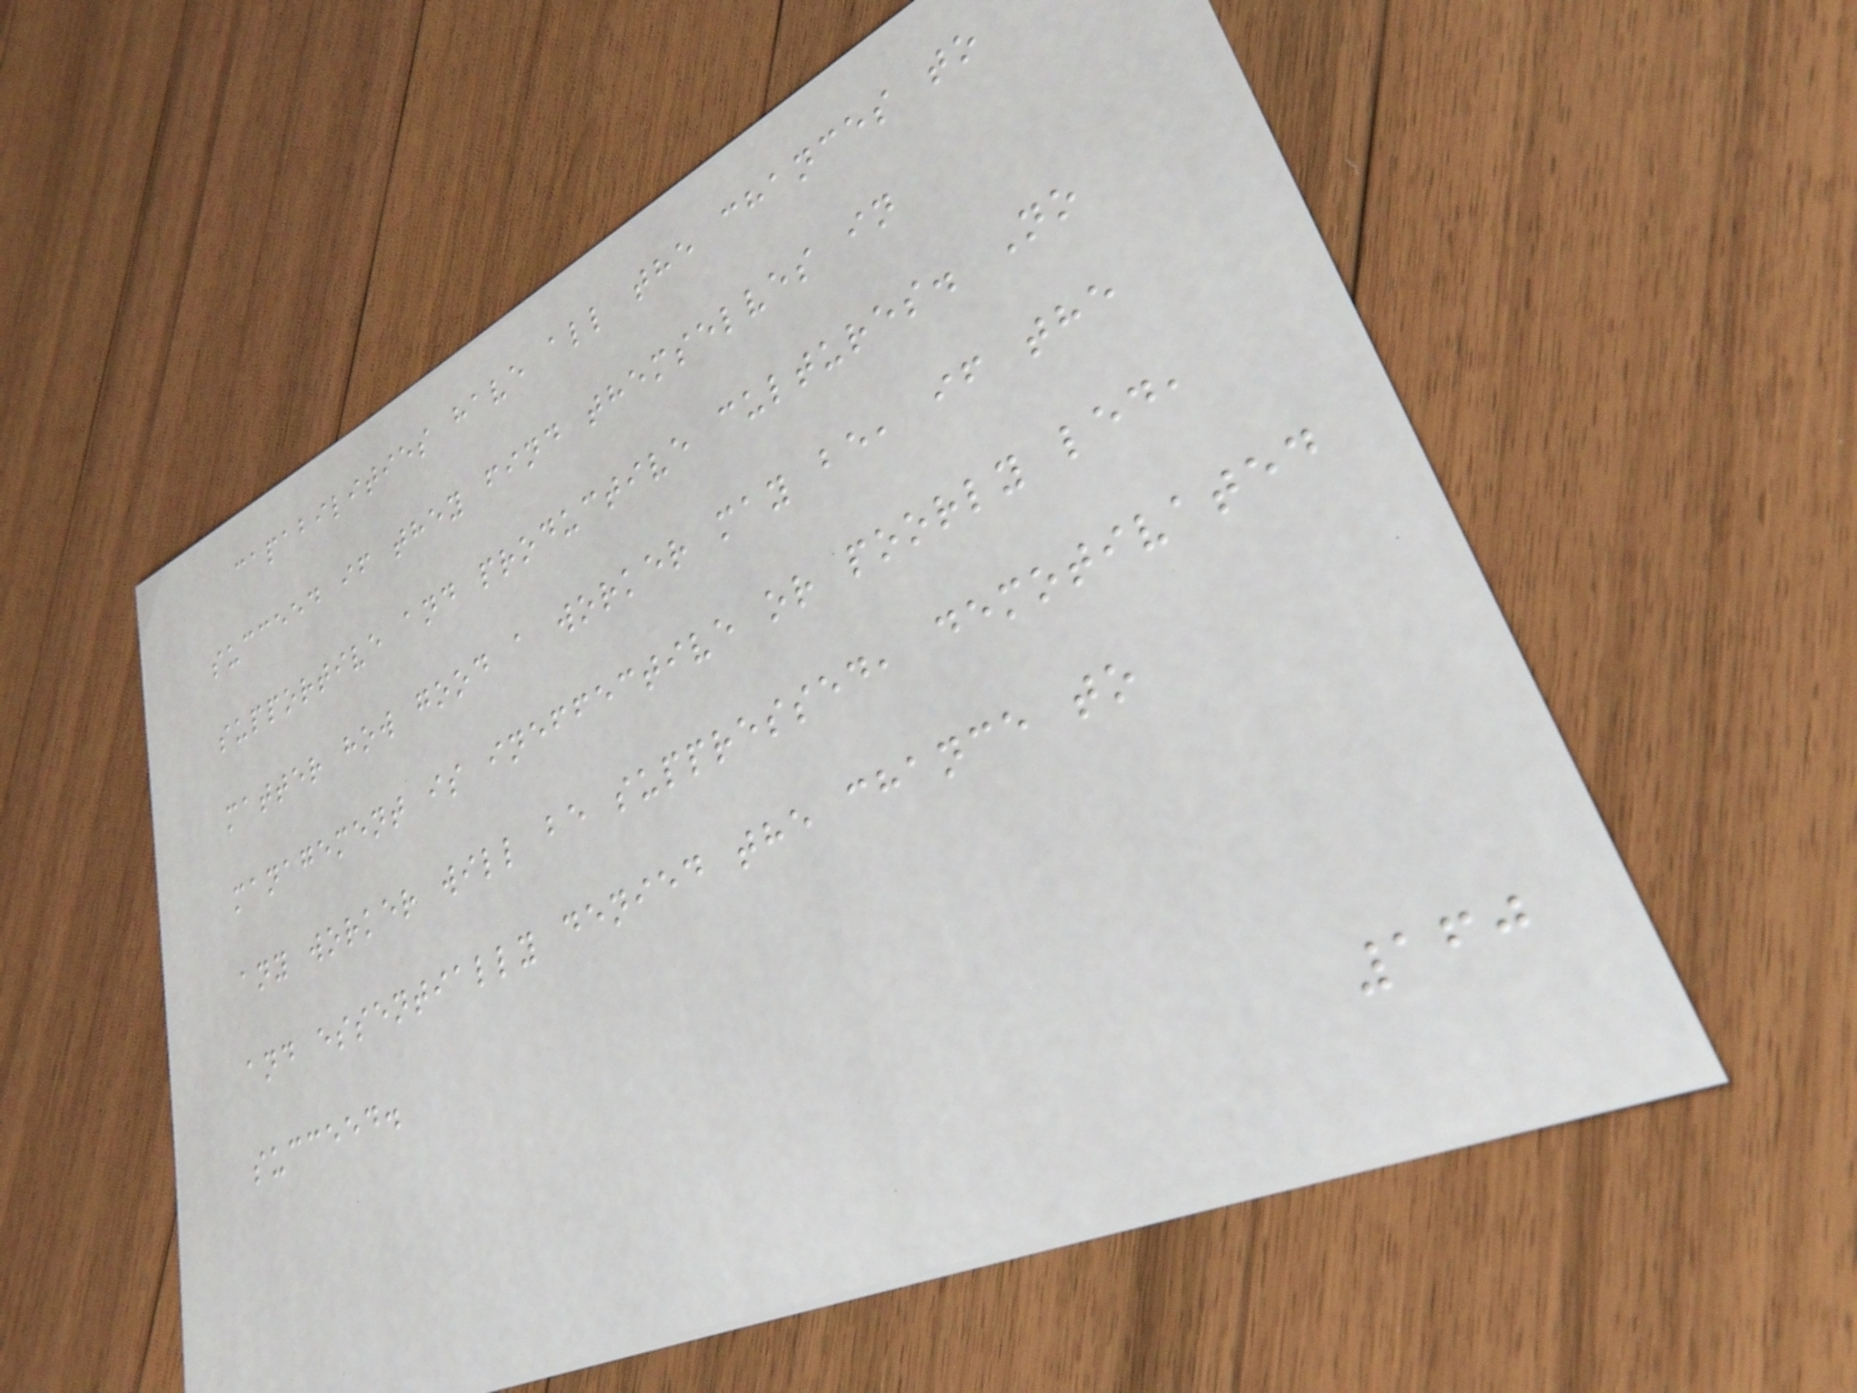capabilities have all the chances to
succeed if they find themselves in
supportive and productive cultures. No
matter how good a worker may be, if the
management is ineffective or poorly led,
any worker will be suppressed, demotivated
and essentially denied the chance to
succeed.
160
